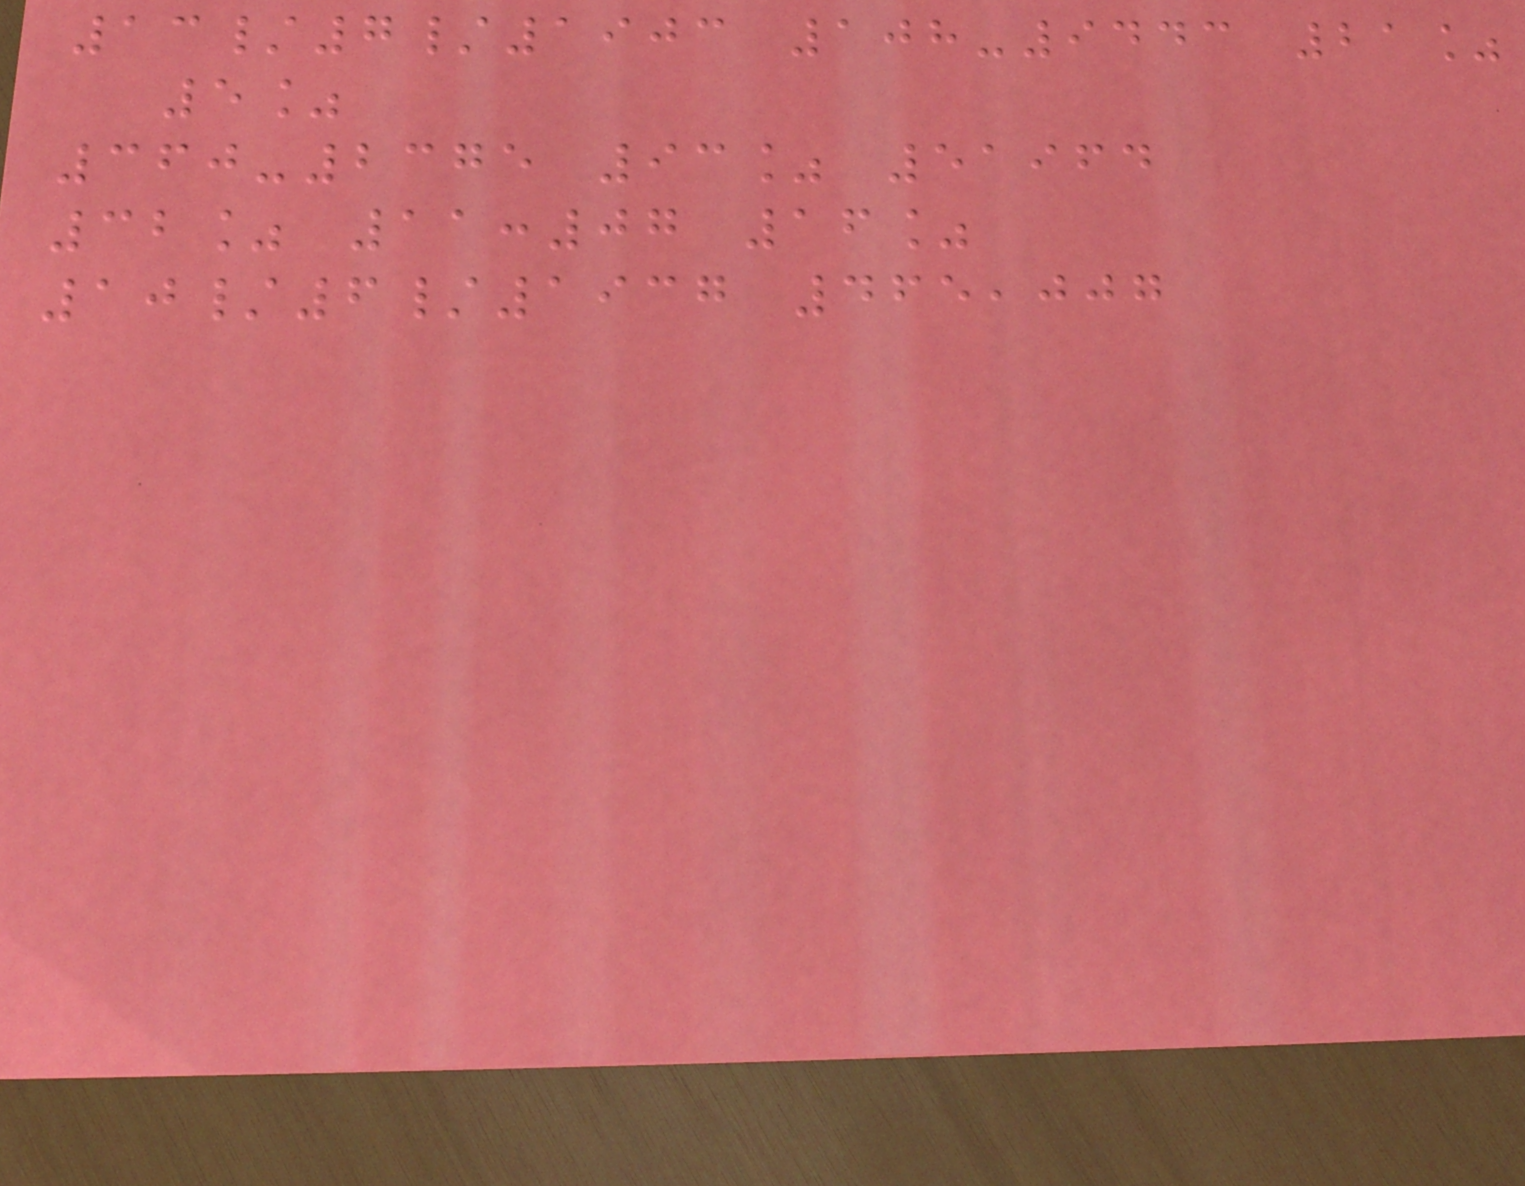13/7/1903 108-9443 21%
5%
360-2375 93% 51964
32% 11:07 16%
10/6/1937 465,007
